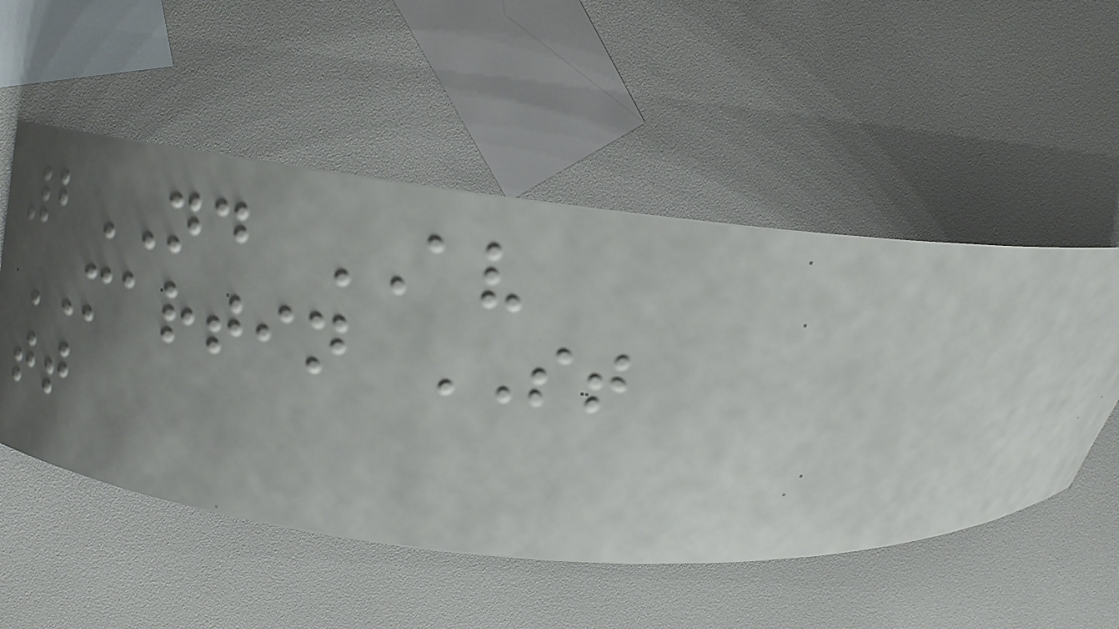2ND AV
MARTIN ST
tt
